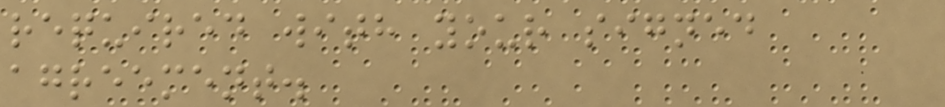required with your signed
agreement.
